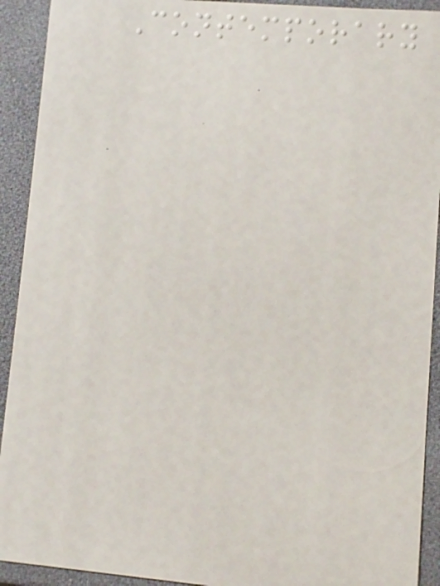Contemporary
